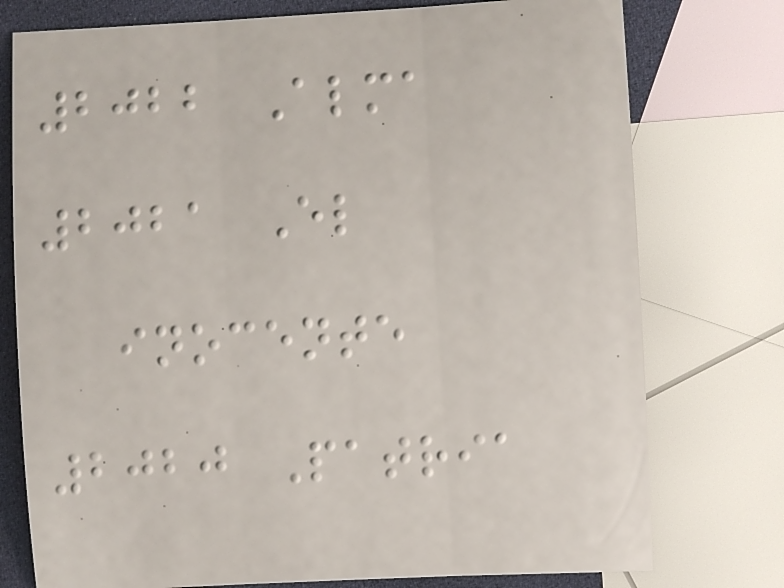2022 Alma
2021 El
inocente
2020 Patria
